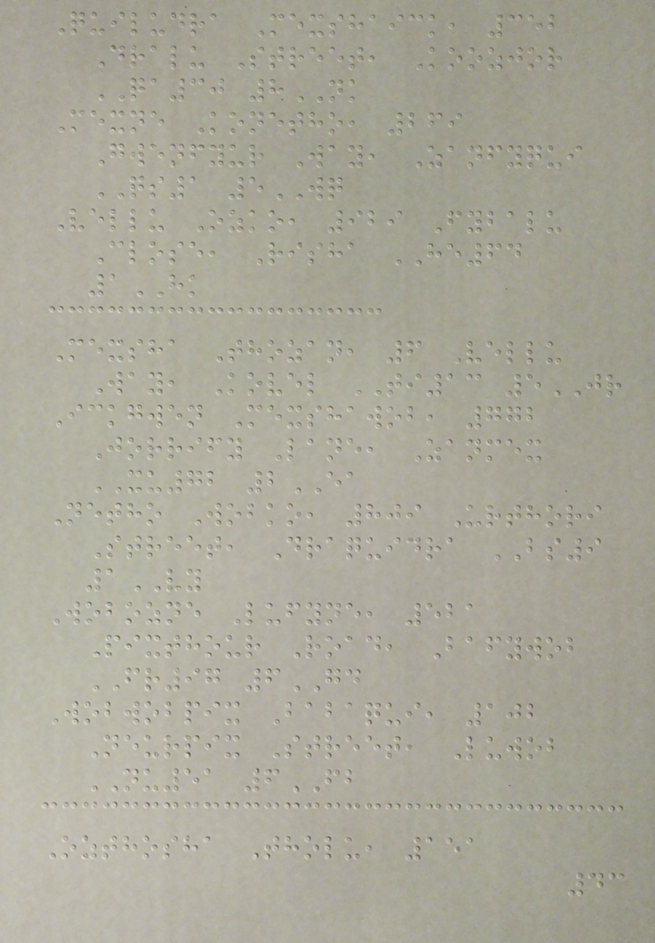Quiludra Mexshaick, 352
Dralu Street, Koozjor
QA30 8NK
Mexne Konetho, 269
Gwenfyur Way, Zanfyqui
QS1 5WQ
Vellu Ozko, 929 Fybalu
Close, Risha HE64
1HK
Mexsha Thozan, 6 Vellu
Way, Kovel TI13 5JR
Ickgwen Mexshawob, 772
Jorrify Lane, Zanmex
XU72 2EA
Netho Wobko, 809 Urthori
Street, Draquidra BS9
1VY
Wobozne Lufyne, 521
Pixthour Road, Bafywob
FR97 6GD
Wobwobpix Babaqui, 102
Neurpix Street, Luwob
NU51 6FB
Ozthosha Tholu, 151
43
